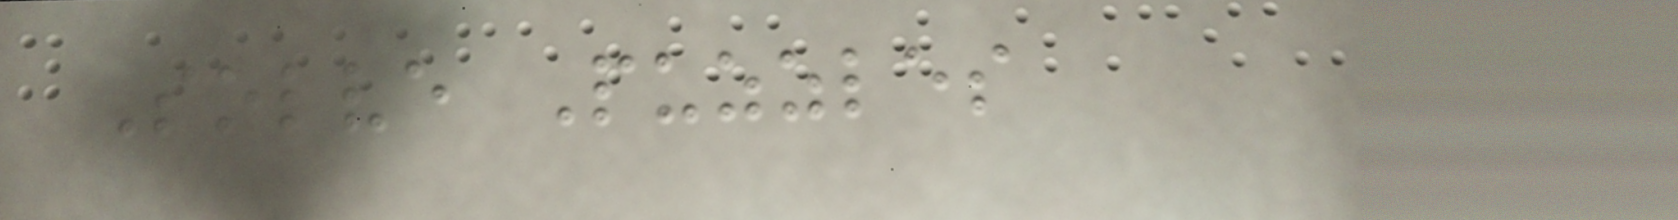Solve Puzzles
